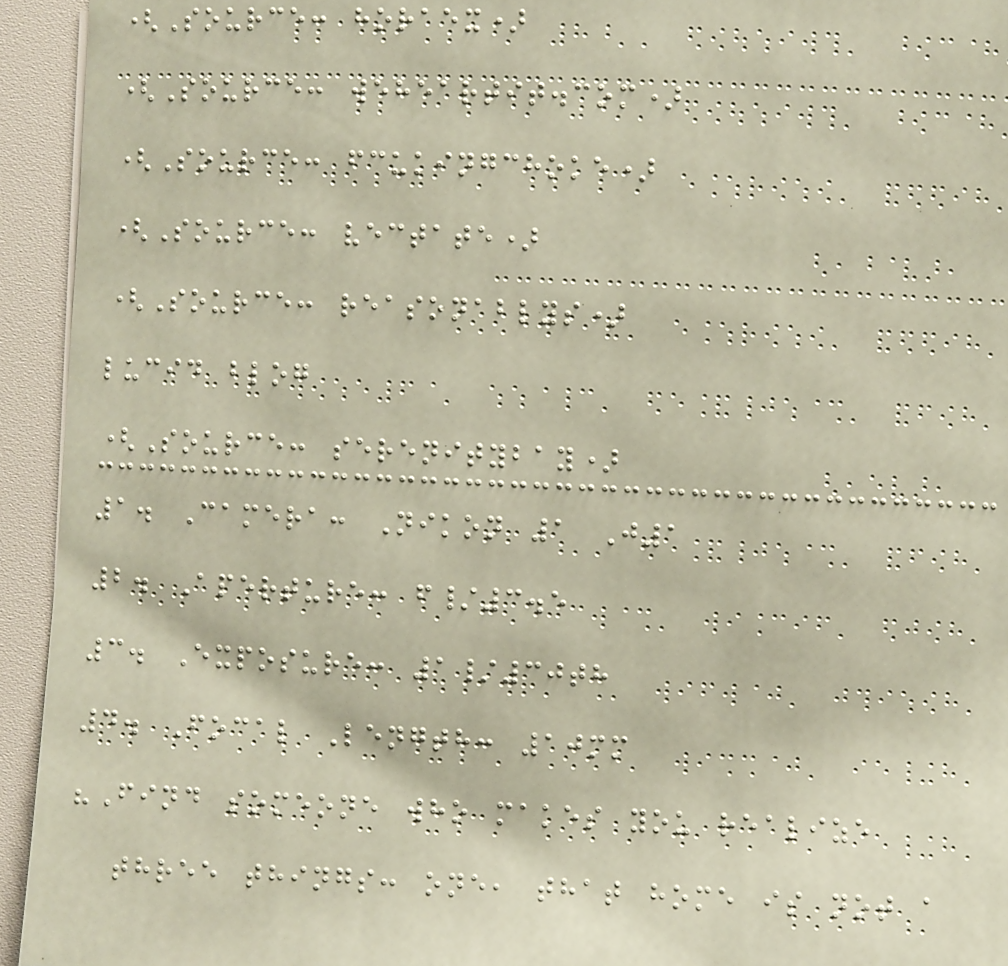(Source: horaex)
(Source: weheartit.com)
(Source: fcukingchoke)
(Source: vectate)
(Source: reasonablys)
lucid blog
(Source: serenitybay)
1. Camera: Nikon 1 J1
2. Aperture: f/3.5
3. Exposure: 1/30th
4. Focal Length: 10mm
"Find someone who makes you realize
three things: one, that home is not a
